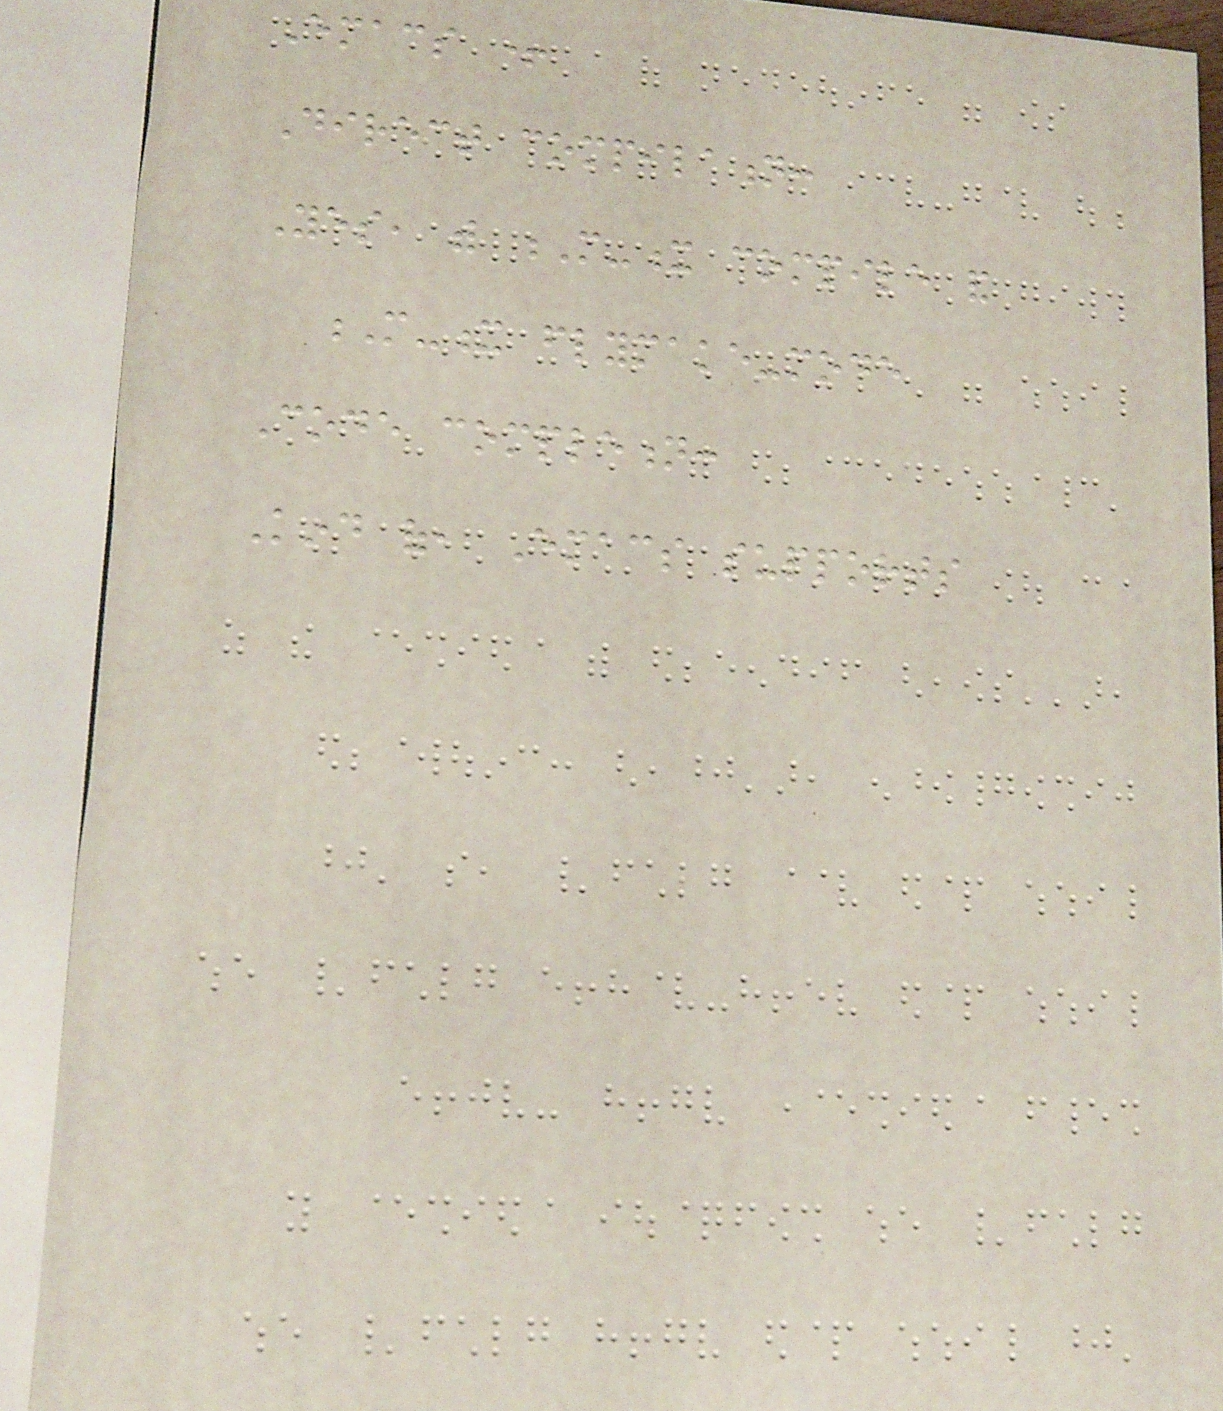Emacs +
Direct compilation:
Yes, with M-x compile and
M-x flymake-mode
Code completion:
Kind of, Emacs supports
